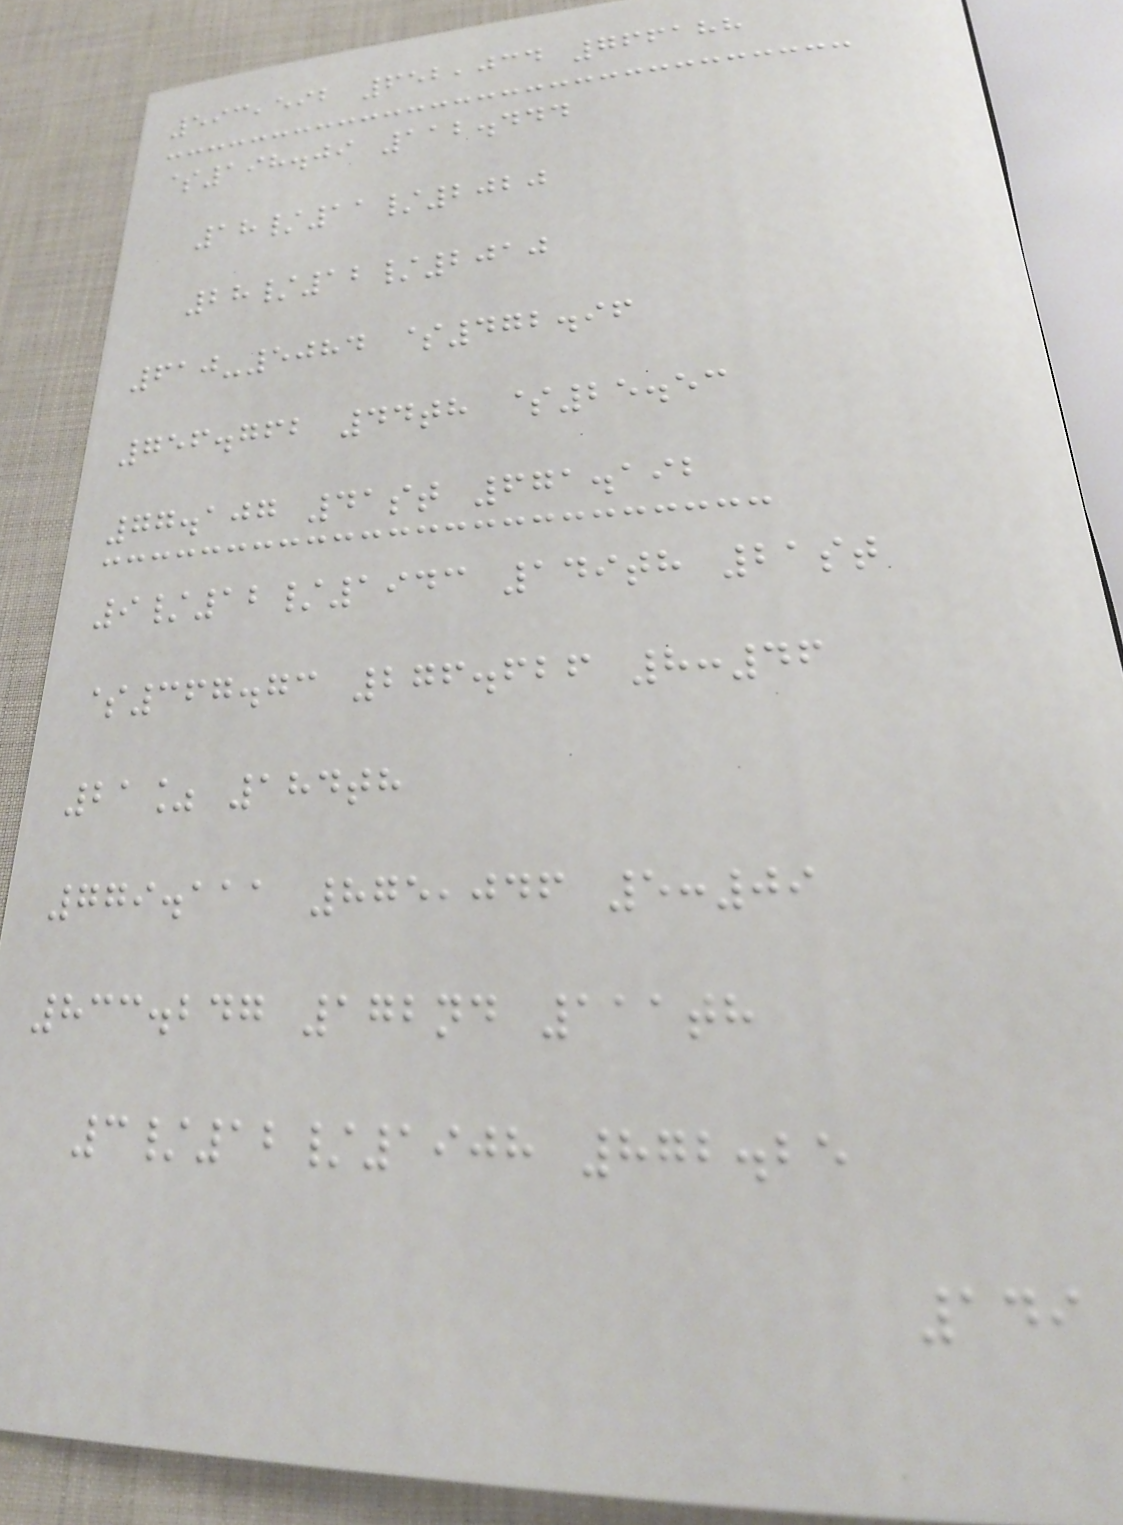593,592 652,034 766188
$198.09 112.444
18/11/2020
28/12/2010
610-5084 $472.96
756.762 44th $25.53
77.107 41st 671.192
9/12/1943 149th 21st
$367.73 276.626 8:46
21% 184th
779.111 875,046 5:09
833.247 172nd 111th
3/12/1908 872.25
149
